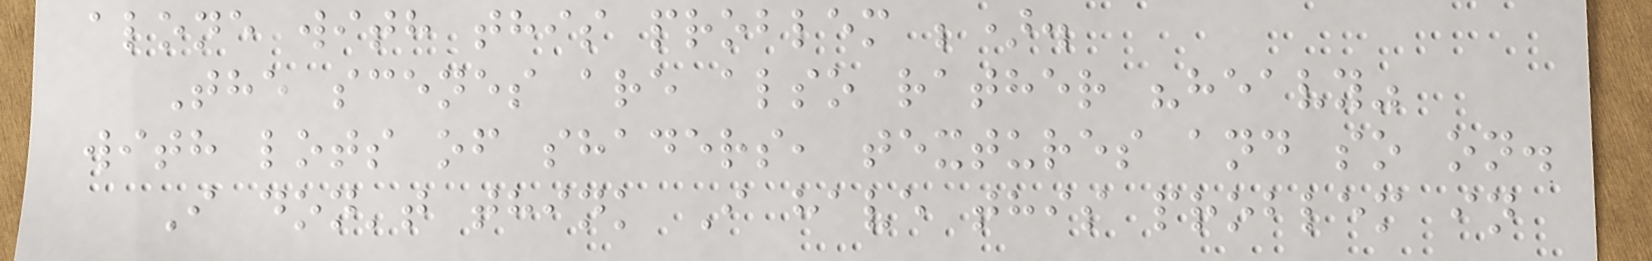alone with this problem ;).
The scenes are also rather "heavy"
with lots of shaders, textures and so on.
I don't think I have this problem in
